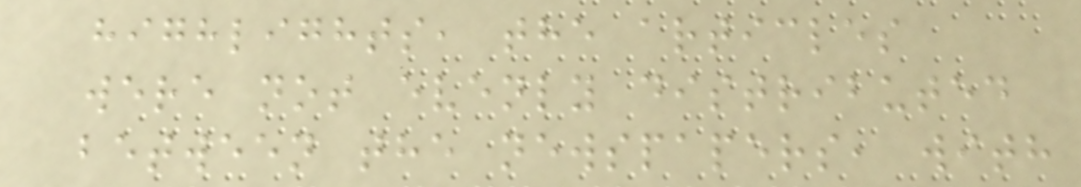highlights, the articles
were not evenly distributed
between the newspapers, with
